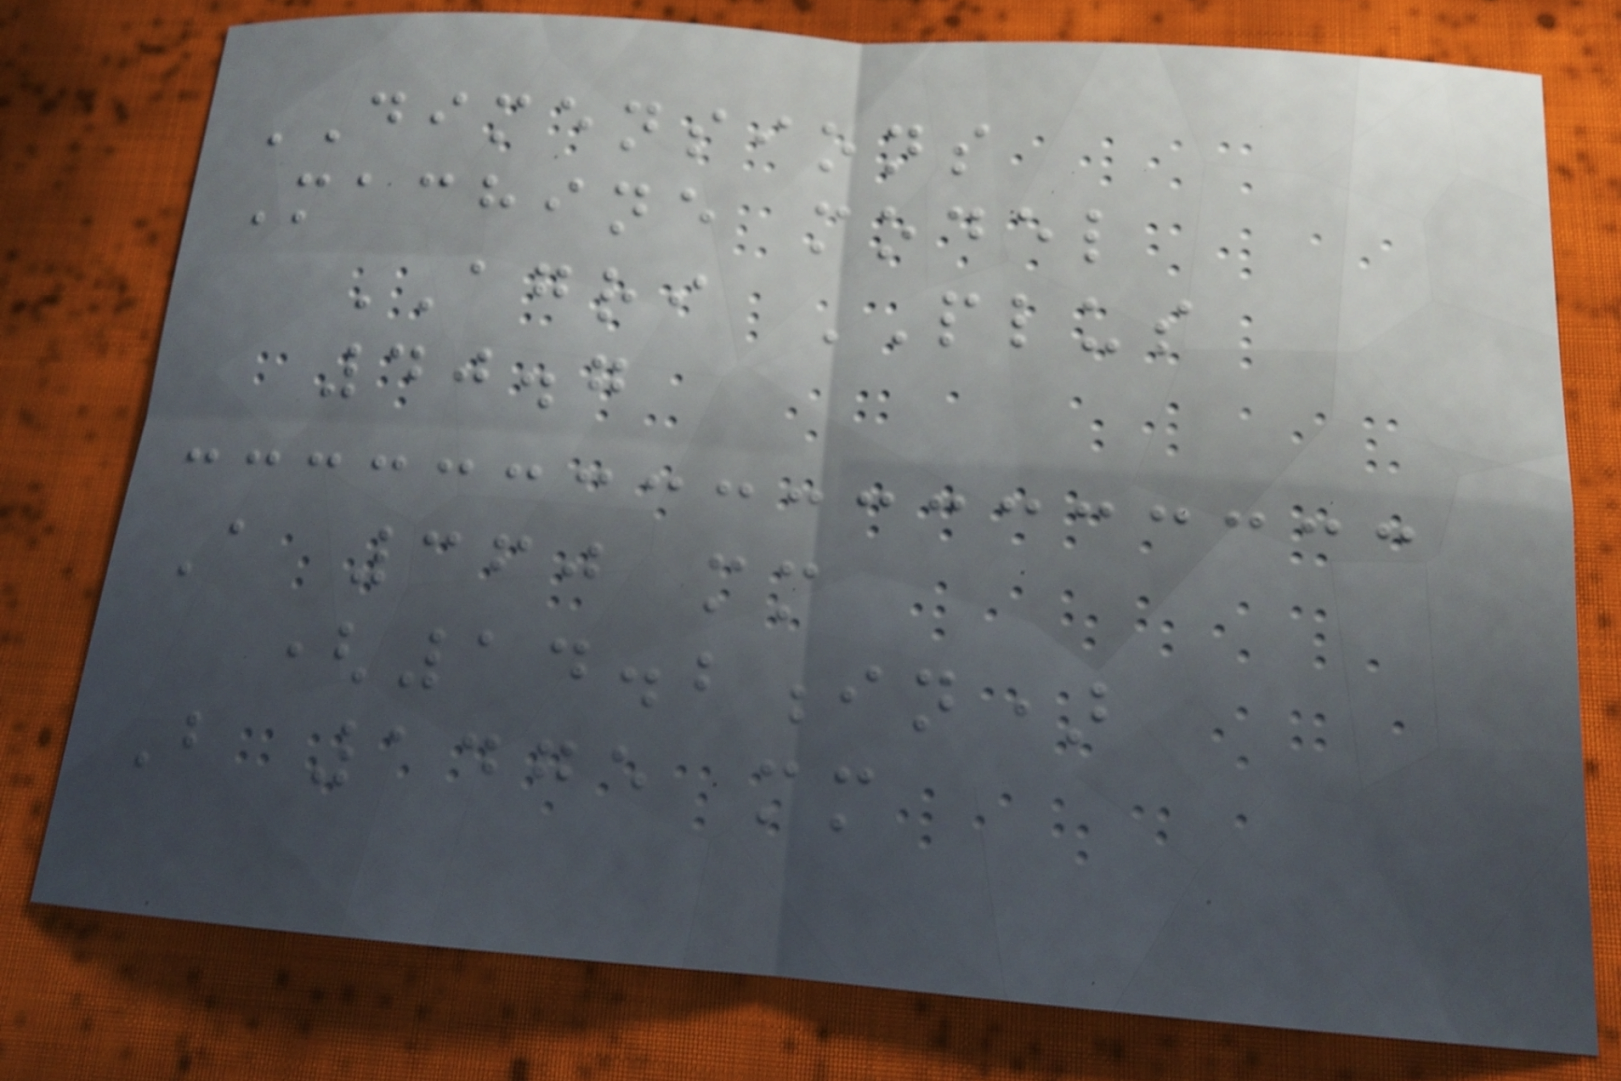DIMENSIONS
Machine model
AGRI PLUS
40.7
A 360 mm
(14.2in)
B 1475 mm
